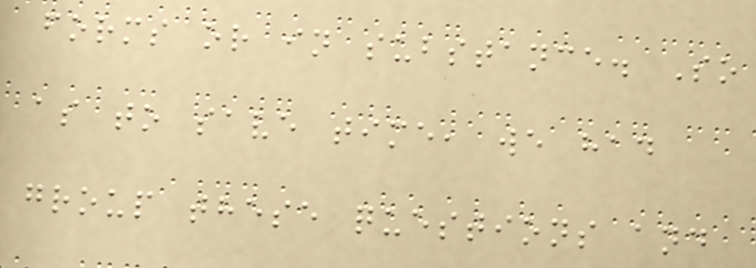forms or in substance. So
as to save time, we had
group these questions and
